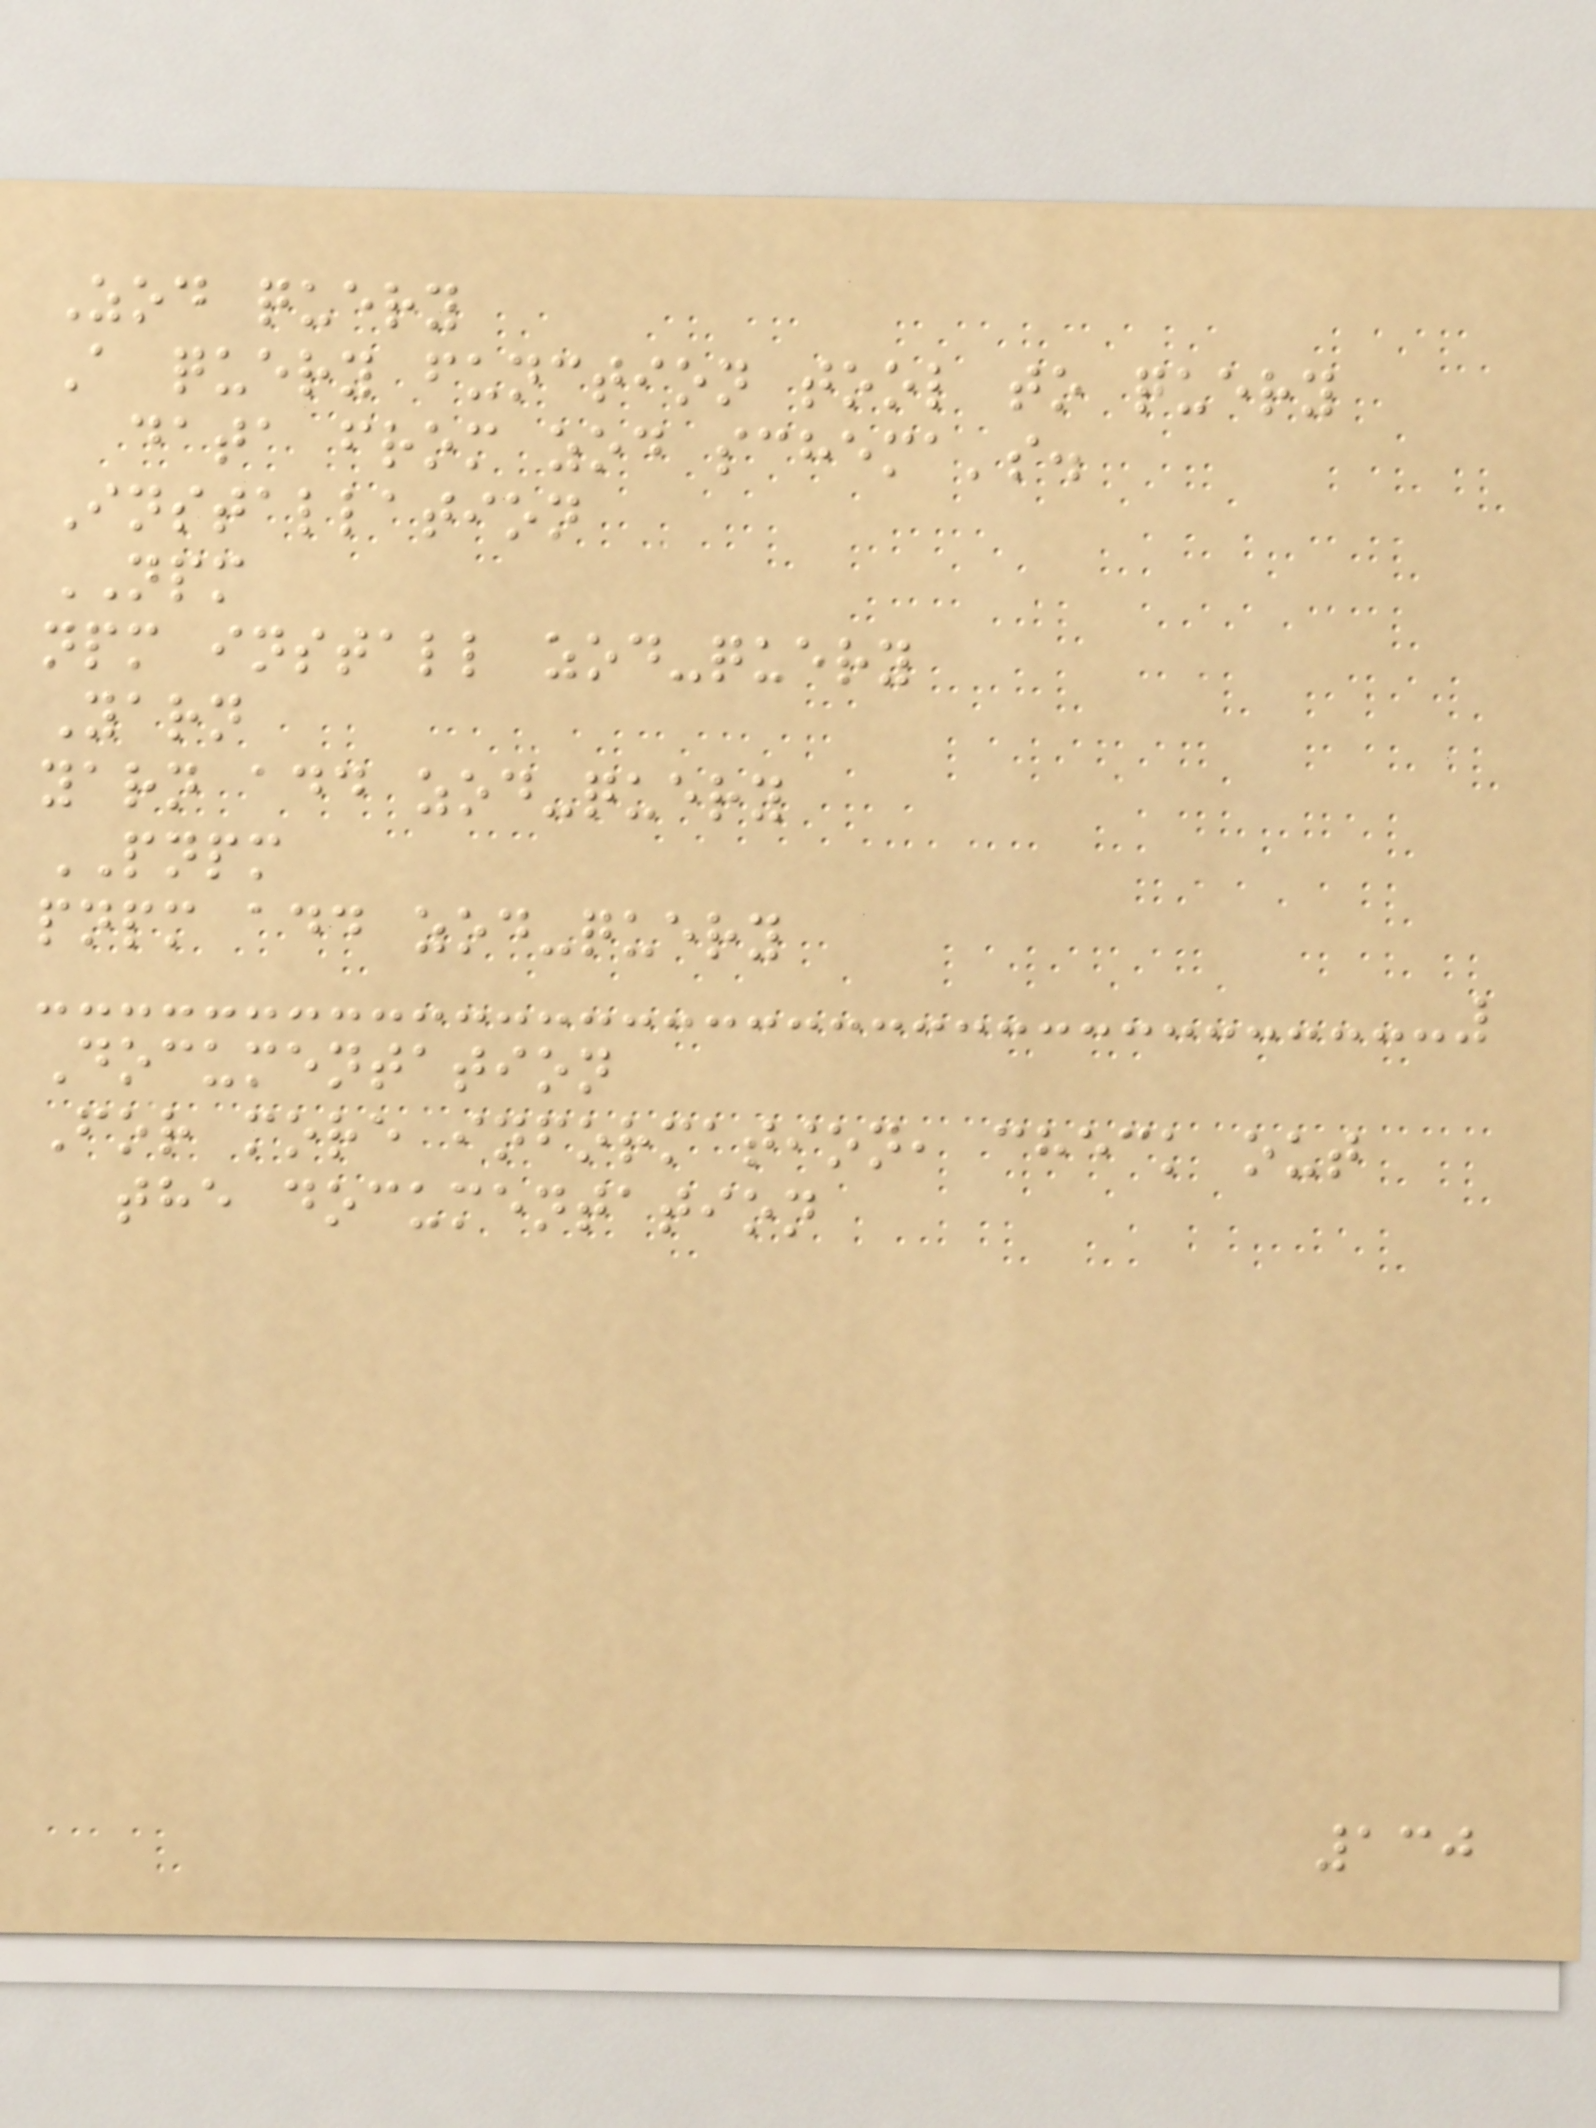Zod query
A query function tool to query
data from zod schema's.
Installation
NPM
npm install zod-query
Yarn
yarn add zod-query
PNPM
pnpm add zod-query
Documentation
For more information, check out
the documentation
130
